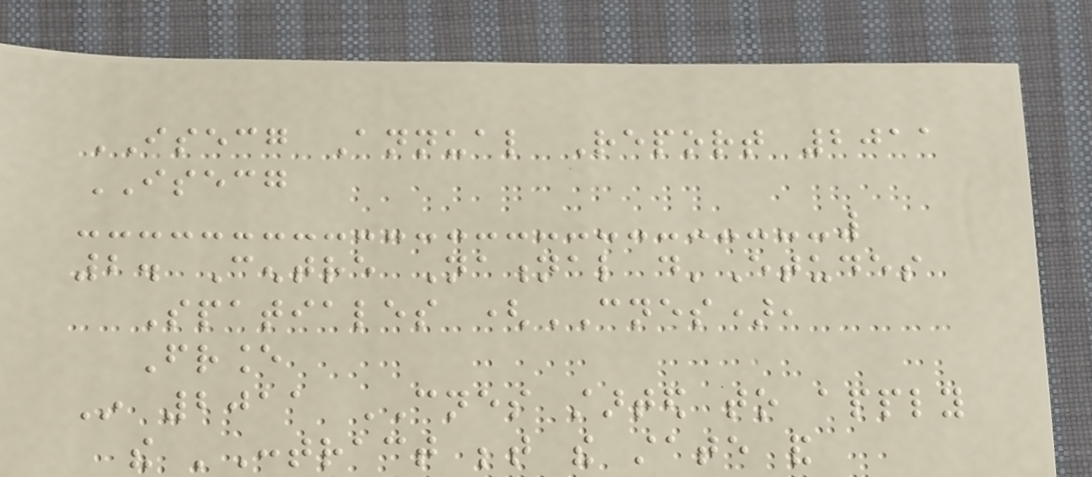ISECG Annual Report 2011
ISECG
2. Centre National d'Etudes
Spatiales (CNES),
France
In 2011 CNES started to apply
the 'Contract between the state and
